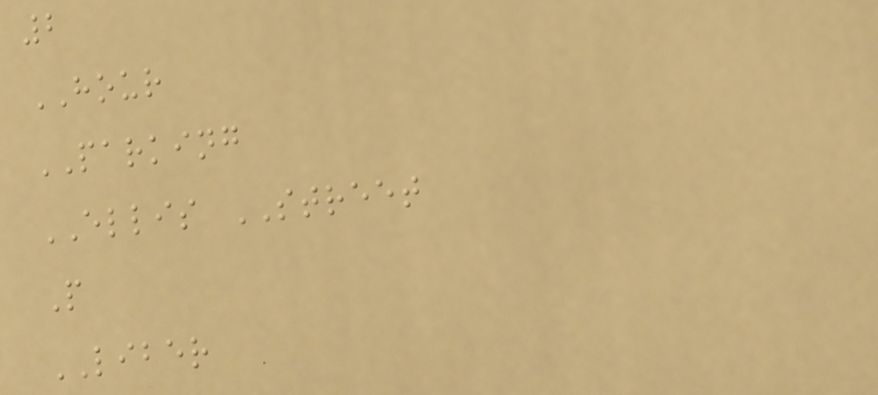2
HOUR
PARKING
ELLIS STREET
P
LIBER
